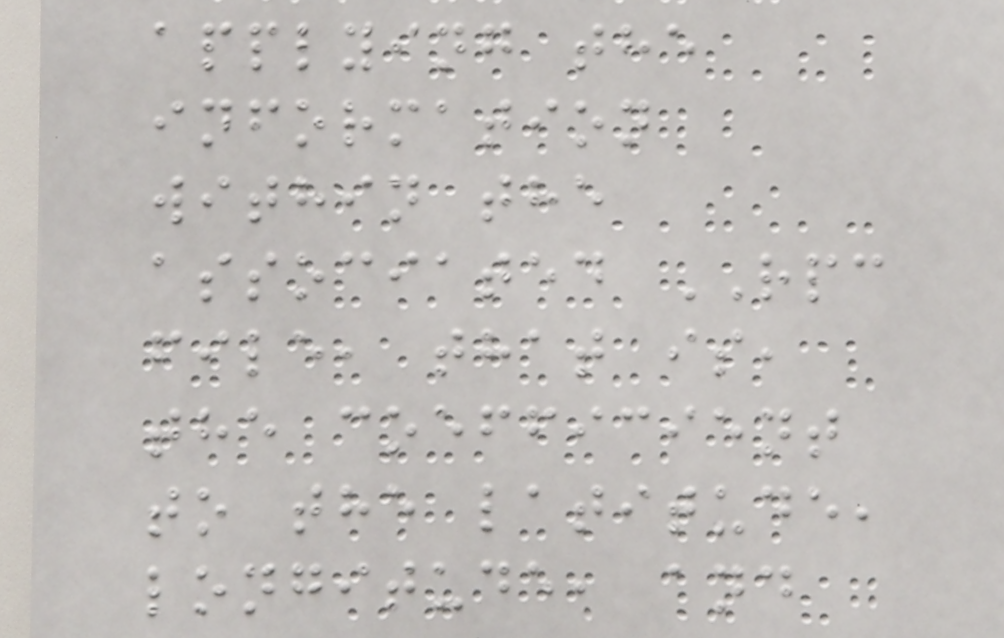applying the
information
within the
associated RPC
file, that is,
the coefficient
to the latitude,
longitude, and
